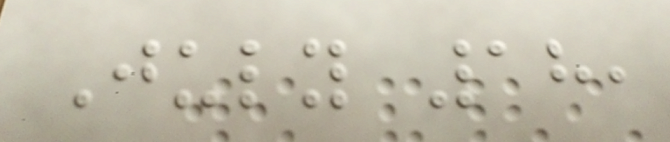July 18,
